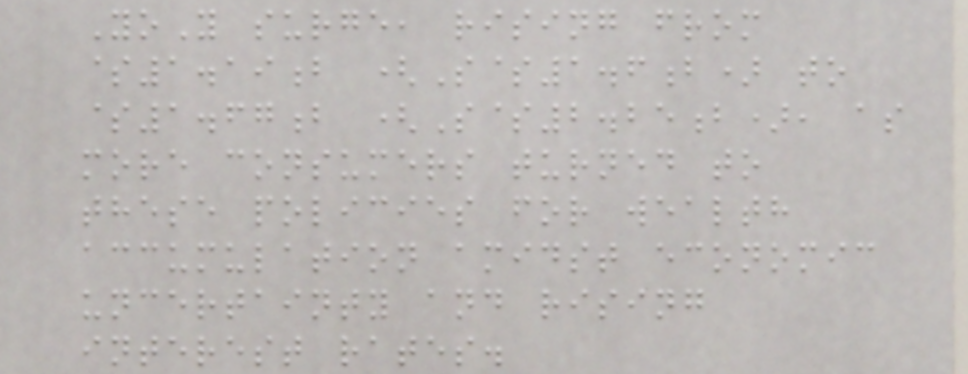YoY surge, rising from
$1.19b (S$1.6b) to
$1.67b (S$2.25b), as
more consumers turned to
these policies for wealth
accumulation amidst economic
uncertainty and rising
interest rates.
